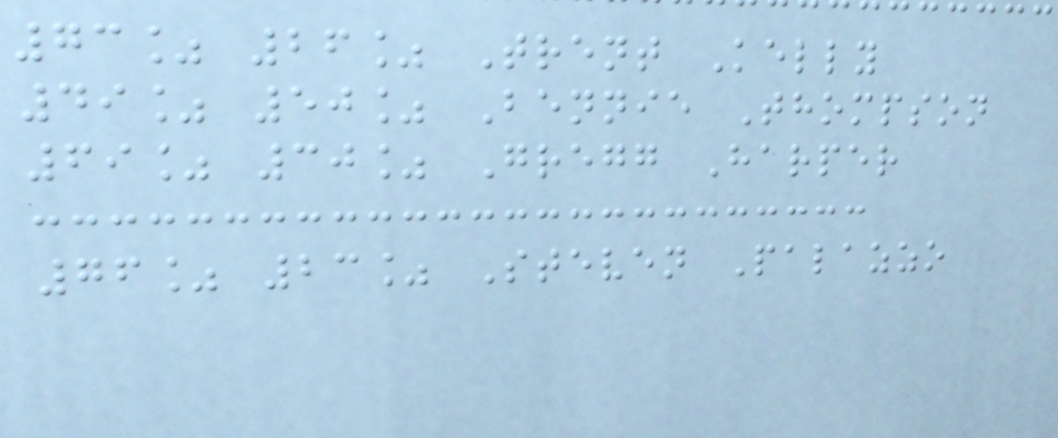73% 26% Trent Kelly
49% 50% Bennie Thompson
69% 30% Gregg Harper
76% 23% Steven Palazzo
